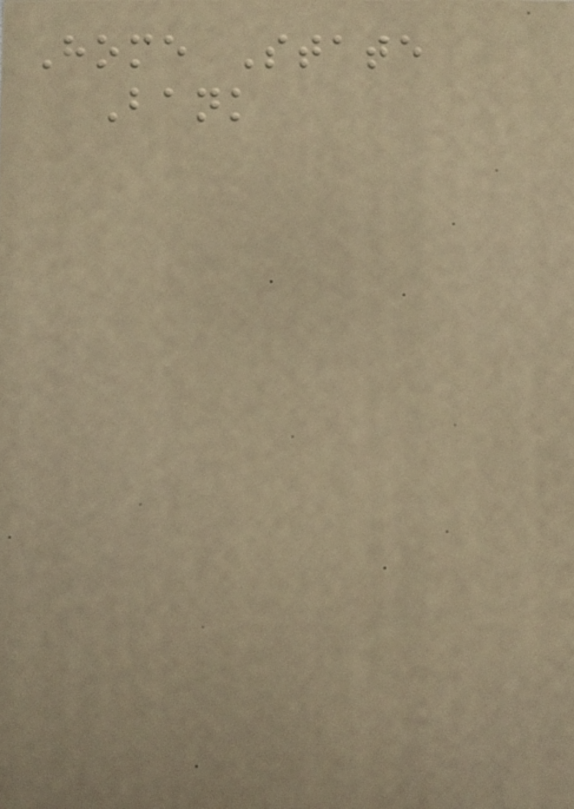Home State
Bank
